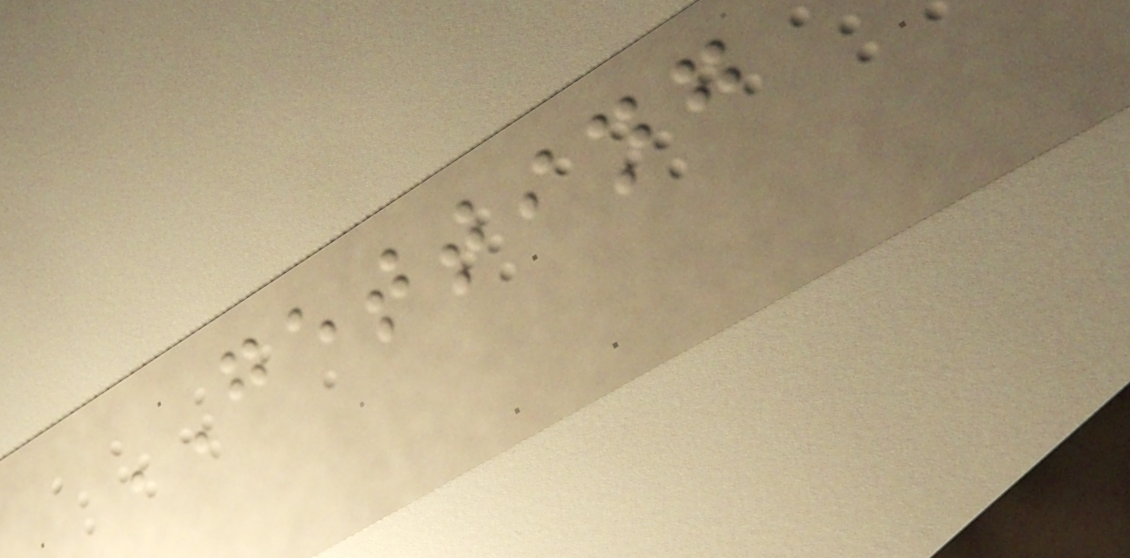GETTING
